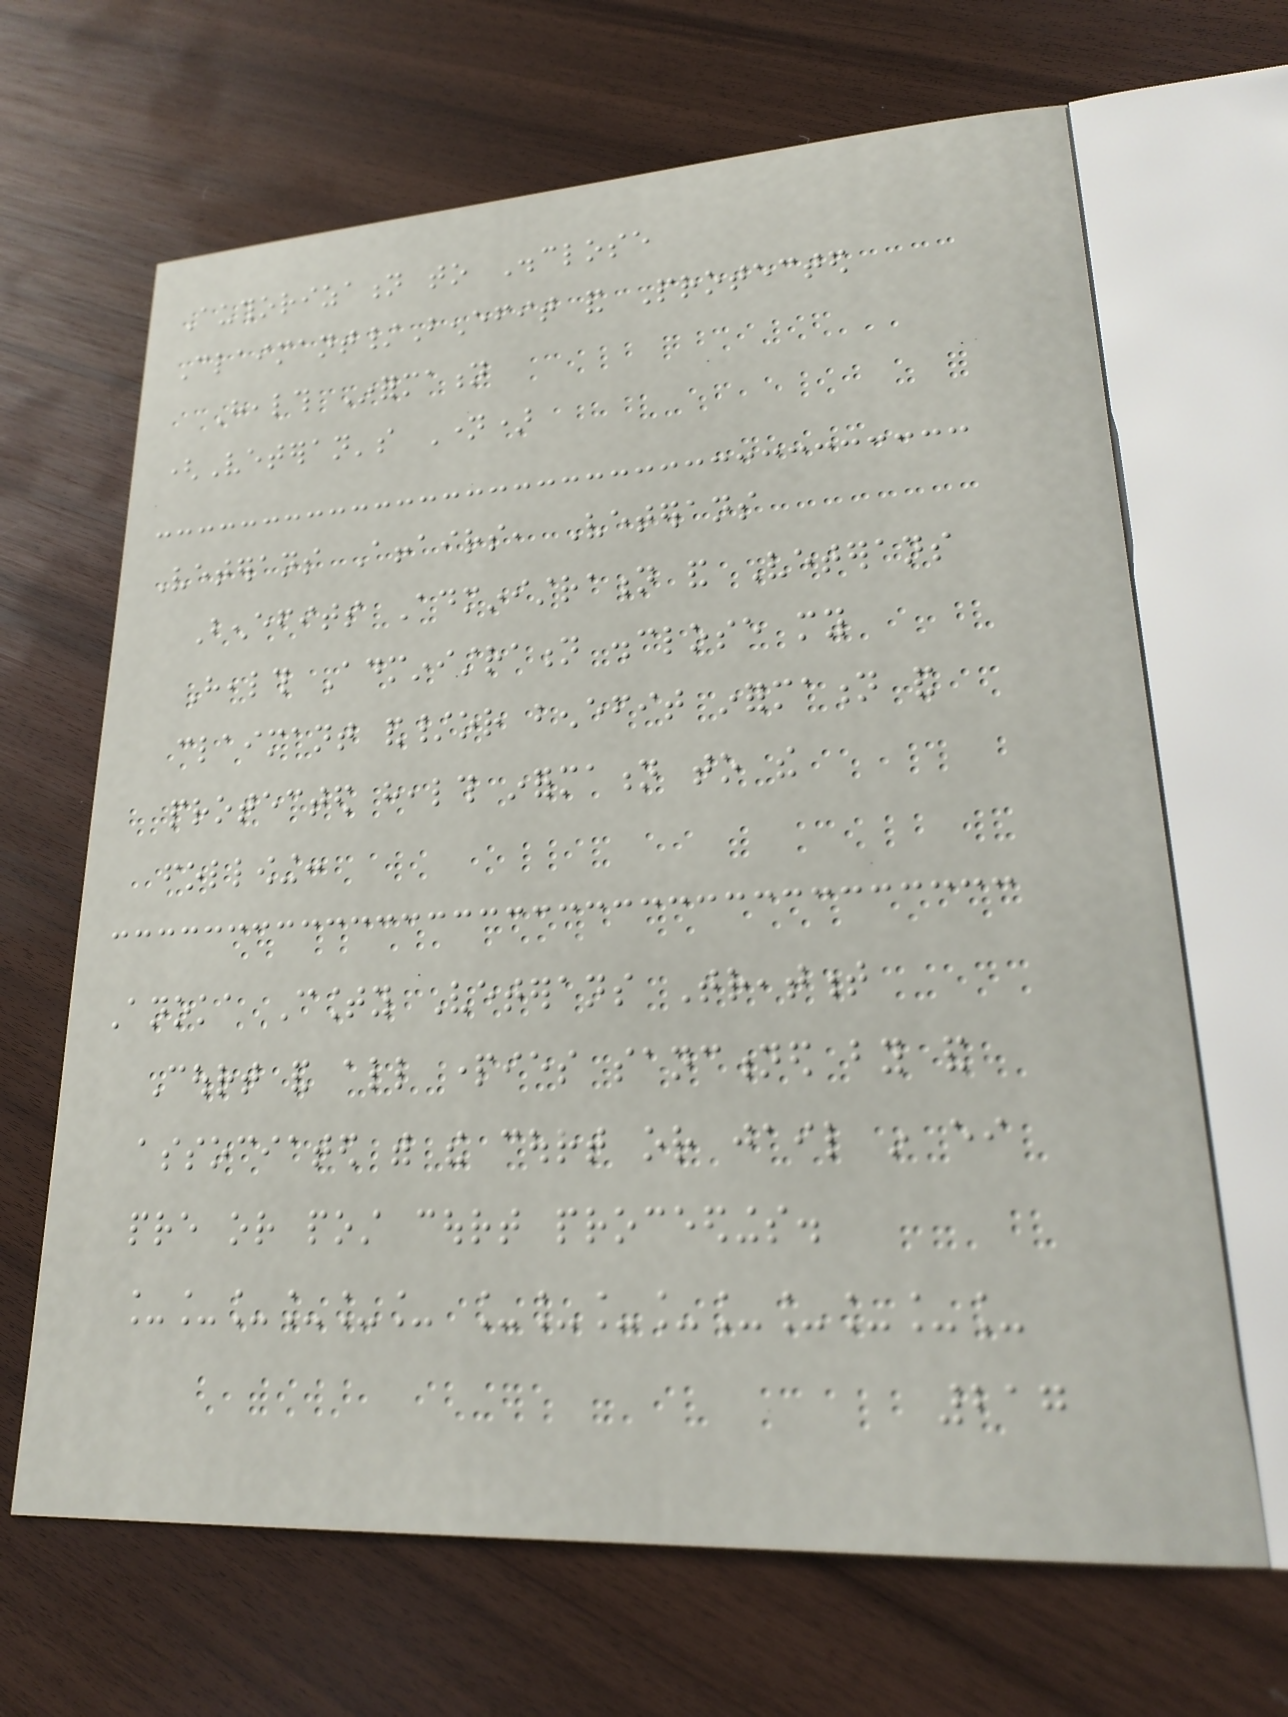Authorization to Disclose
Claimant/Benefit and Protected
Health Information
(Veteran's Name)
Veterans Affairs, Veterans
Benefits Administration and Veterans
Health Administration disclose my
claimant and/or benefit information and
protected health information to the
following:
Anoka County Veterans Treatment
Court and all parties sanctioned by and
associated with the court or jail in either
pre or post court proceedings.
______ _________
217
